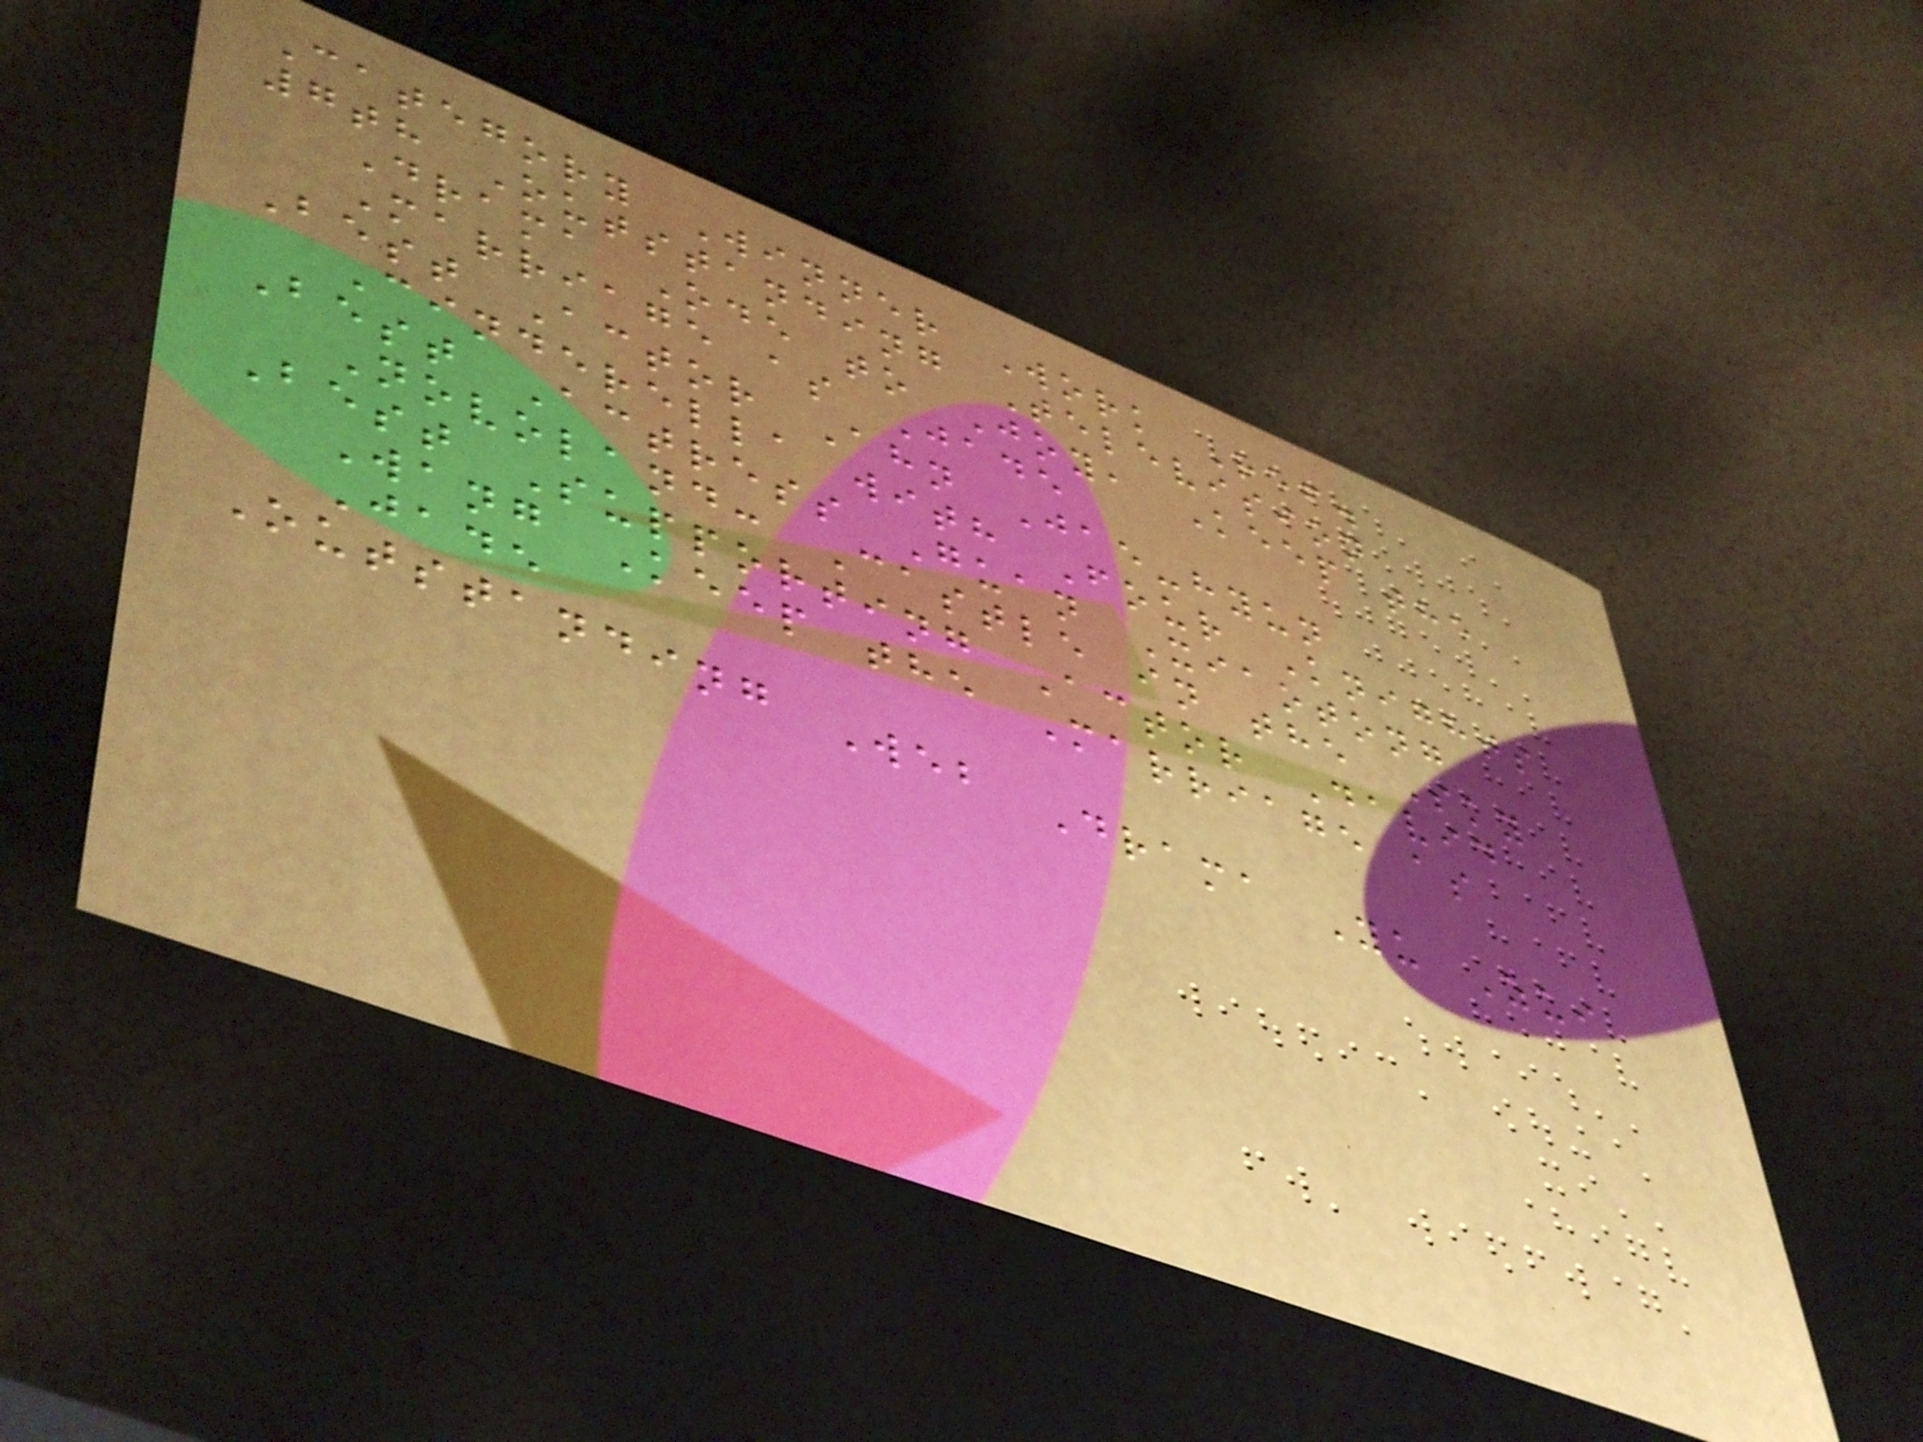Category Winner Work Ref.
7th Outstanding Television
Drama Ode to Joy, Keep the
Marriage as Jade
Best Actor Ahn Jae-hyun
Cinderella with Four Knights
Best Actress Guan Xiaotong
Novoland: Castle in the Sky
Best Supporting Actor David
Wang Keep the Marriage as
Jade
Outstanding Web Drama Yu Zui
